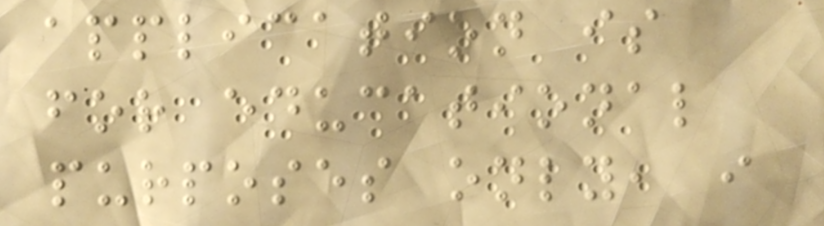application is
for educational
purposes only, i
